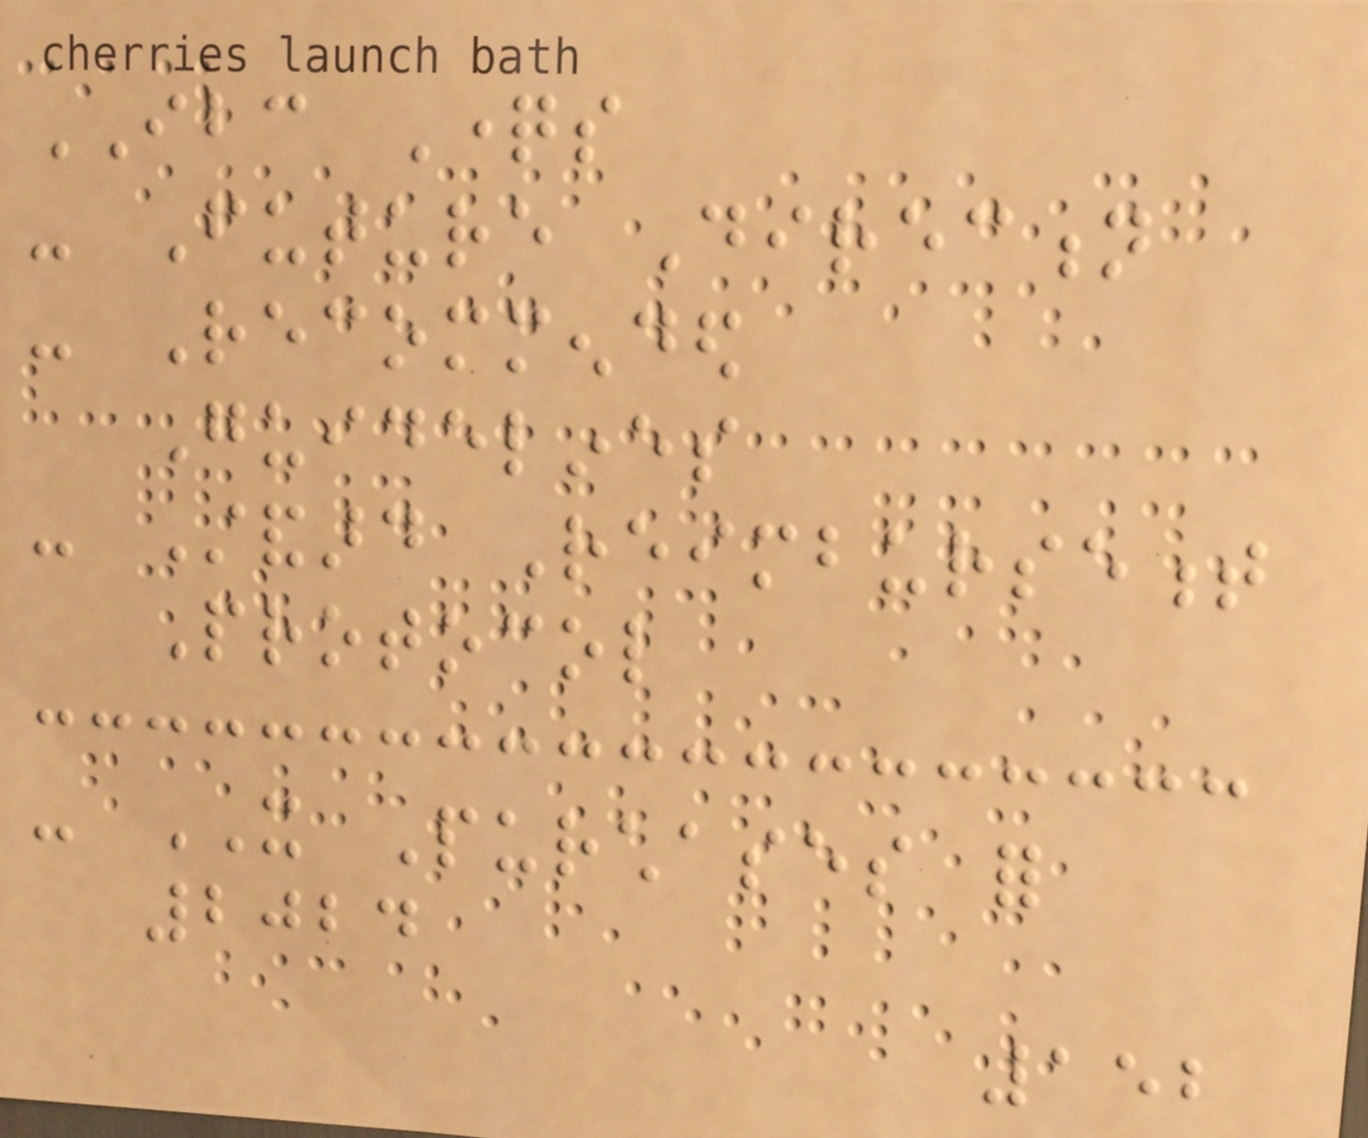IBC Questions
- Future Direction
- Recommended
Guidelines
- Standard Reimbursement
Protocol
- IT Purchases for
2024
152
